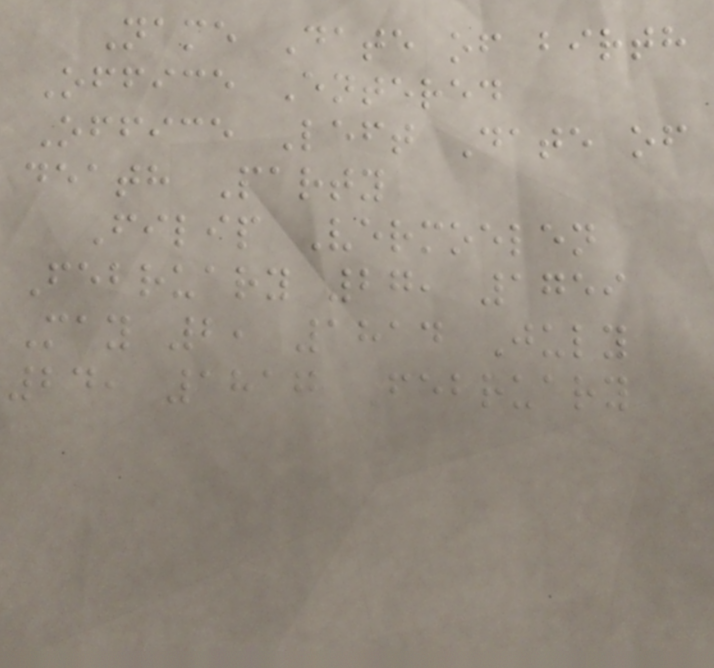Name Date of birth
Office Entered
Office Left Date of
death Party
Filip Vermoelen
February 27, 1759
May 2, 1814 July
24, 1817 February
